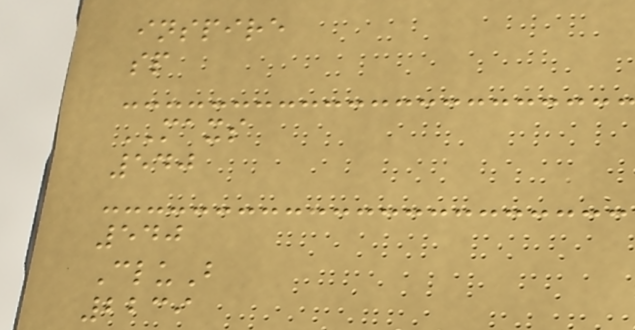inspire
sp
MAXS
540
540
CluB
2239
